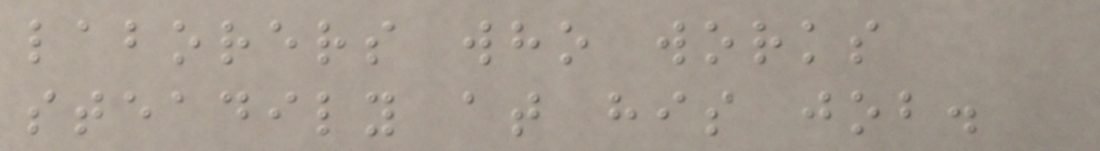laborers who works
steadily at his job.
